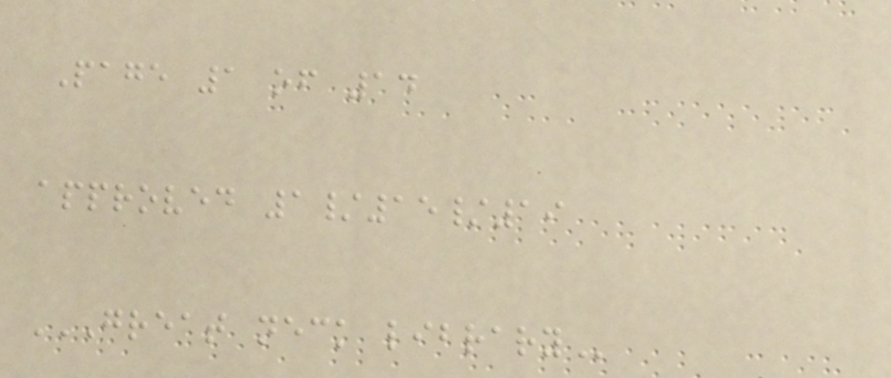Page 1 of 14
approved 1/15/19
GREAT NECK LIBRARY
